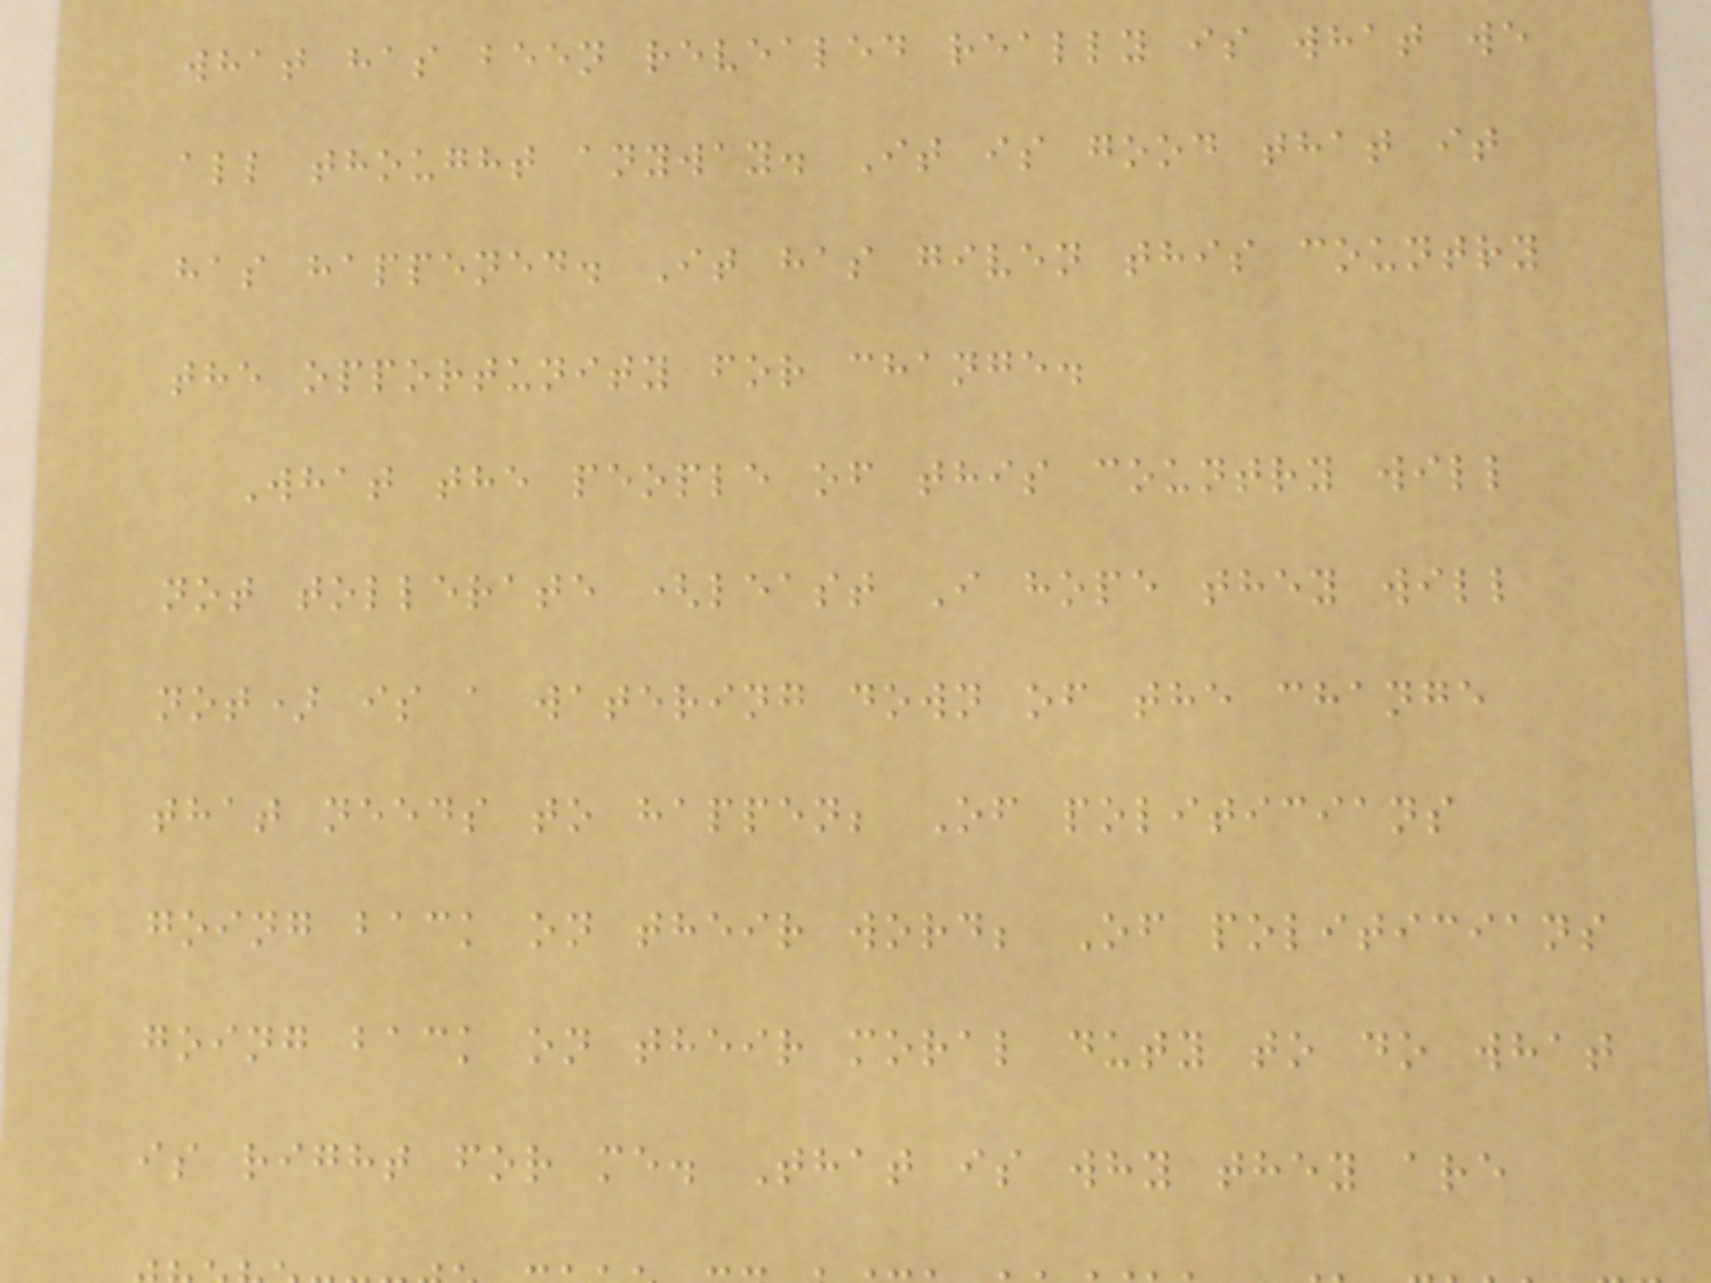what has been revealed really is what we
all thought anyway. It is good that it
has happened. It has given this country
the opportunity for change.
What the people of this country will
not tollerate (least I hope they will
not) is a watering down of the change
that needs to happen; Of politicians
going back on their word; Of politicians
going back on their moral duty to do what
is right for me. That is why they are
